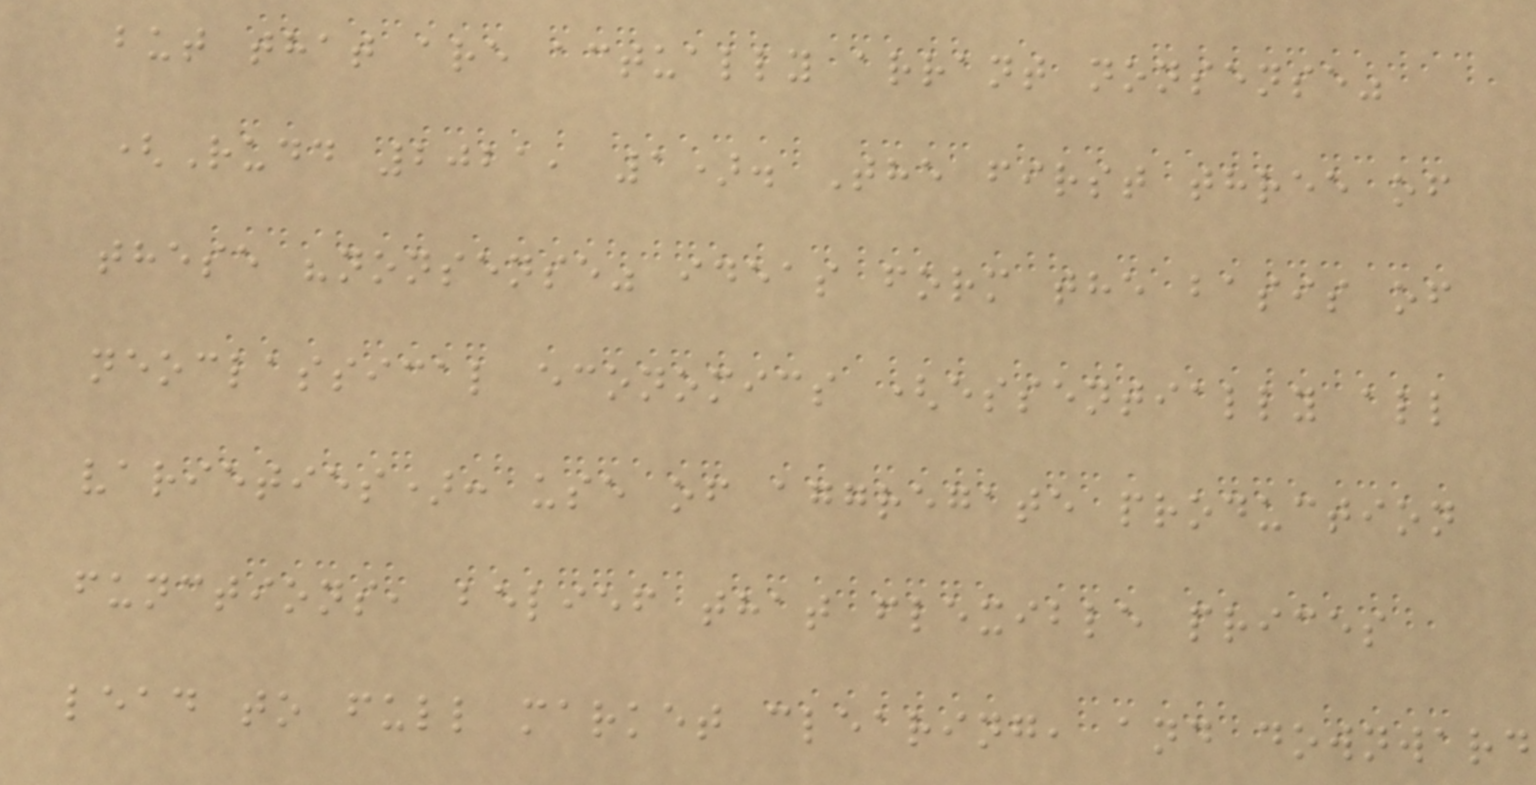but that are actually arrant nonsense"
(Rudd 2021, 1). The first three of
these "nonsense" ideas form the basis of
neoclassical economics (essentially all
varieties): use of aggregate production
functions, belief that flexible prices
lead to full market clearing, and downward
